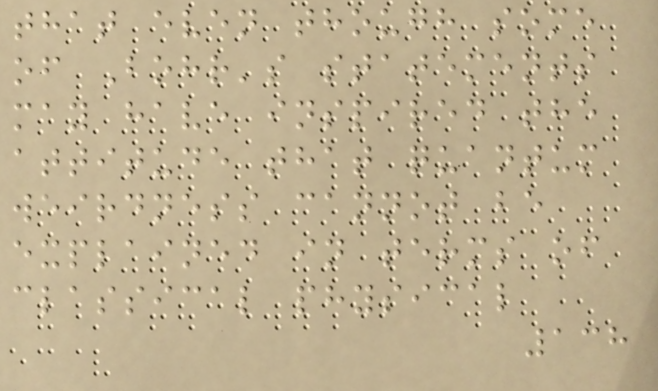that even though some
of Bohr's statements
may have inspired the
attitude that quantum
weirdness cannot be
explained in terms of
classical physical
138
